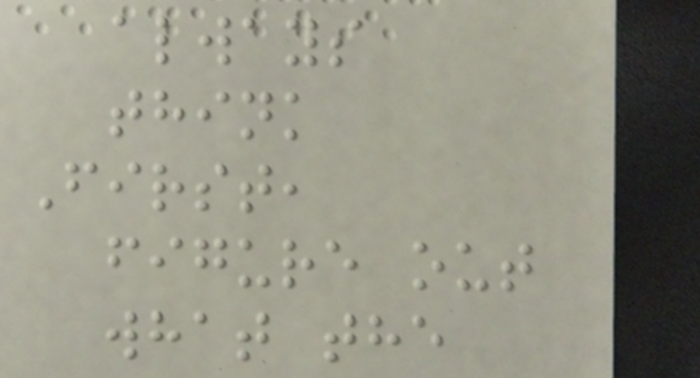always
think
First,
figure out
what the
